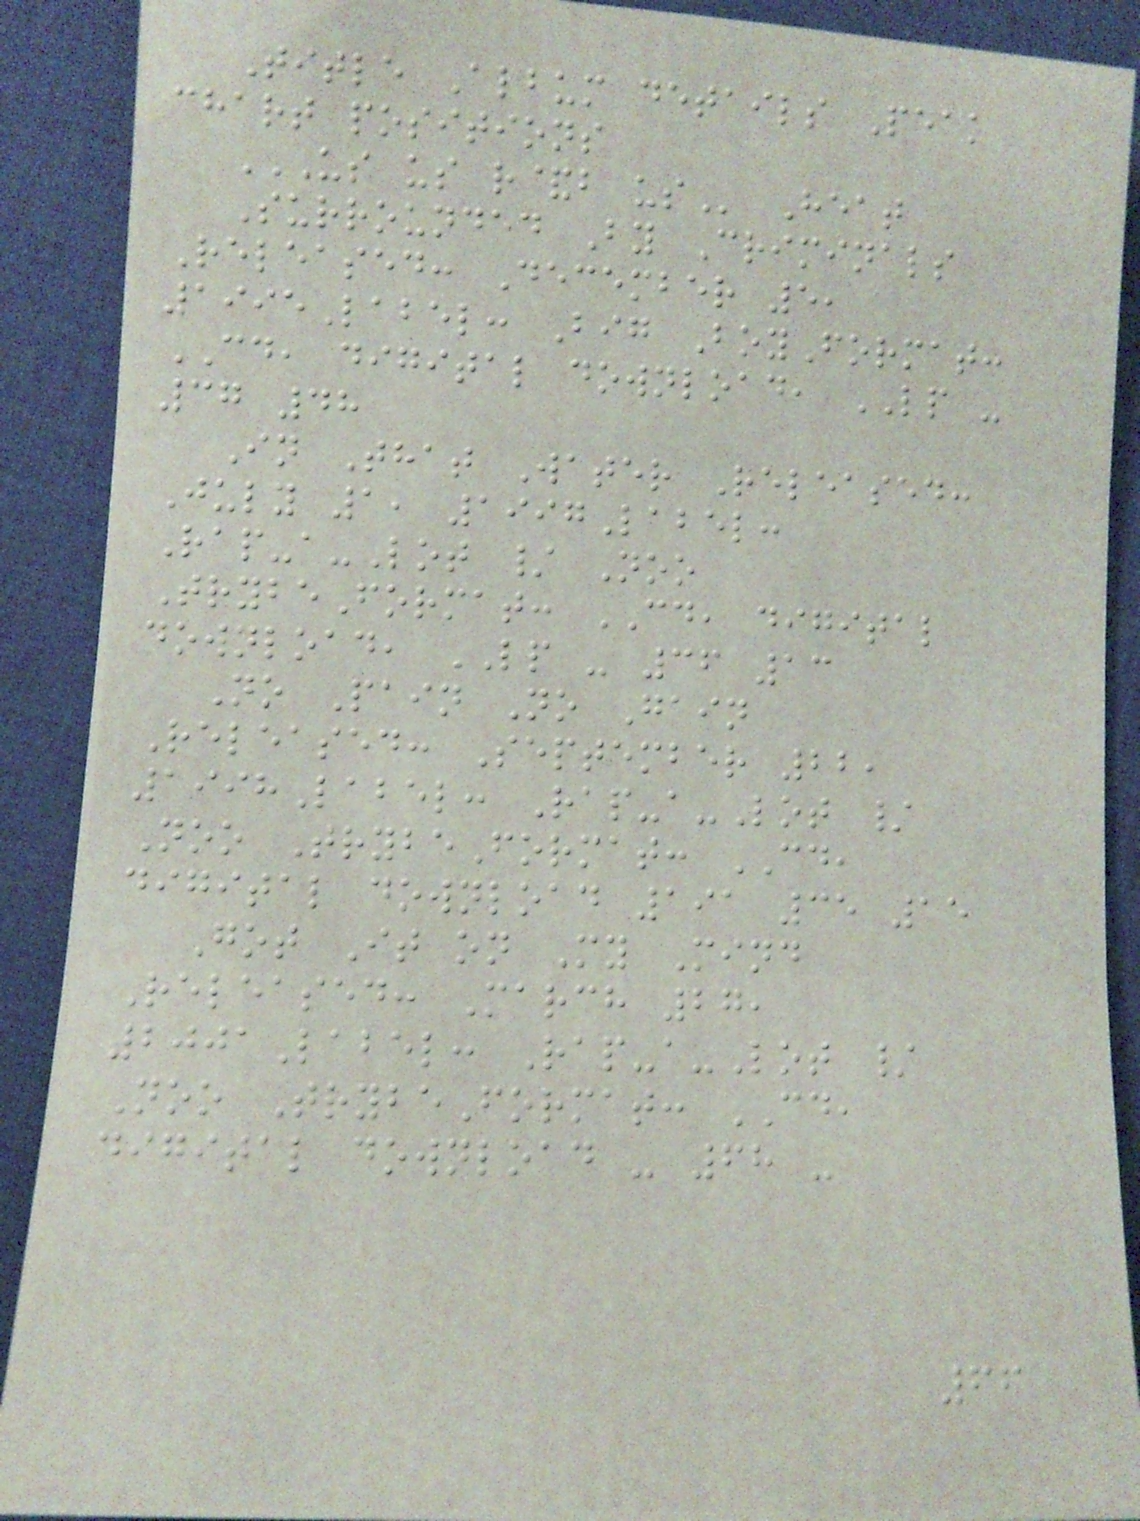Title Album details Peak
chart positions
US US R&B US Heat
Surrounded By Criminals
Released: December 5,
1995Label: Big BoyFormat:
CD, digital download, LP -
37 48
In That Water Released:
July 1, 1997Label:
Rap-a-Lot / Noo
TrybeFormat: CD, digital
download, LP - 36 13
No Pain No Gain
Released: September 22,
1998Label: Rap-a-Lot /
Noo TrybeFormat: CD,
digital download 191 35 15
Got It on My Mind
Released: March 27,
2001Label: Rap-a-Lot /
Noo TrybeFormat: CD,
digital download - 68 -
66
